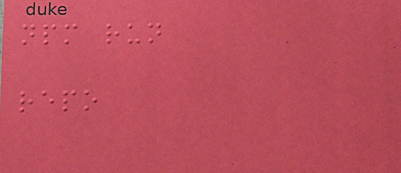npm run
repo
